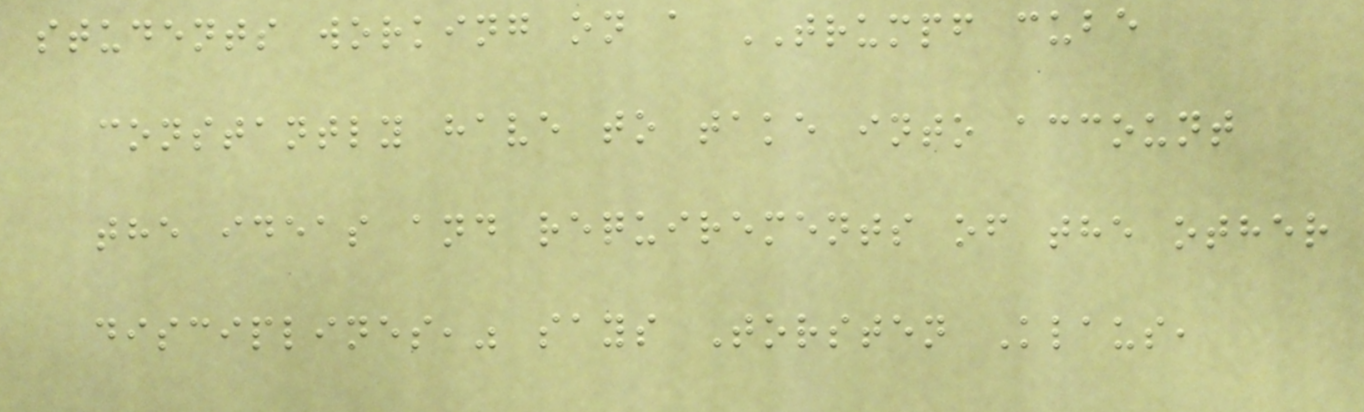students working on a TRUMPF cube
constantly have to take into account
the ideas and requirements of the other
disciplines," says Torsten Klaus,
